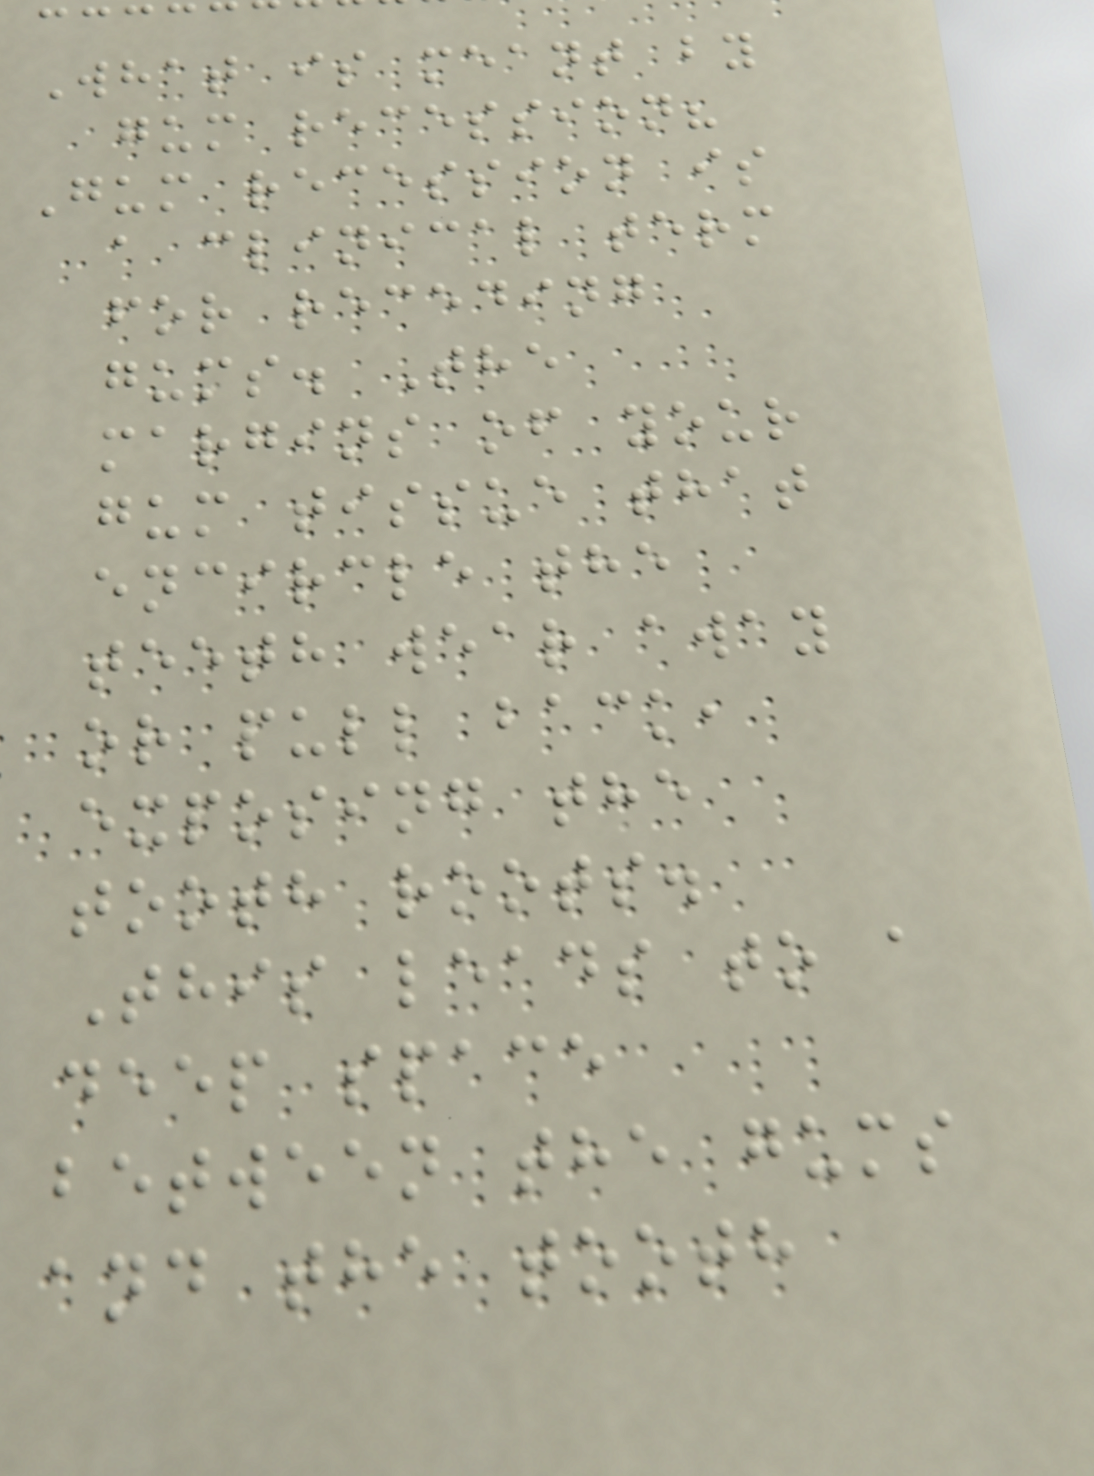What is meant by
gum recession?
Gum recession is
a clinical term
for receding
gums. The
margins of your
gum tissue that
encircle the
teeth wear away
or pull back,
exposing the
tooth roots.
This leads to a
deep space
between the gums
and the tooth
